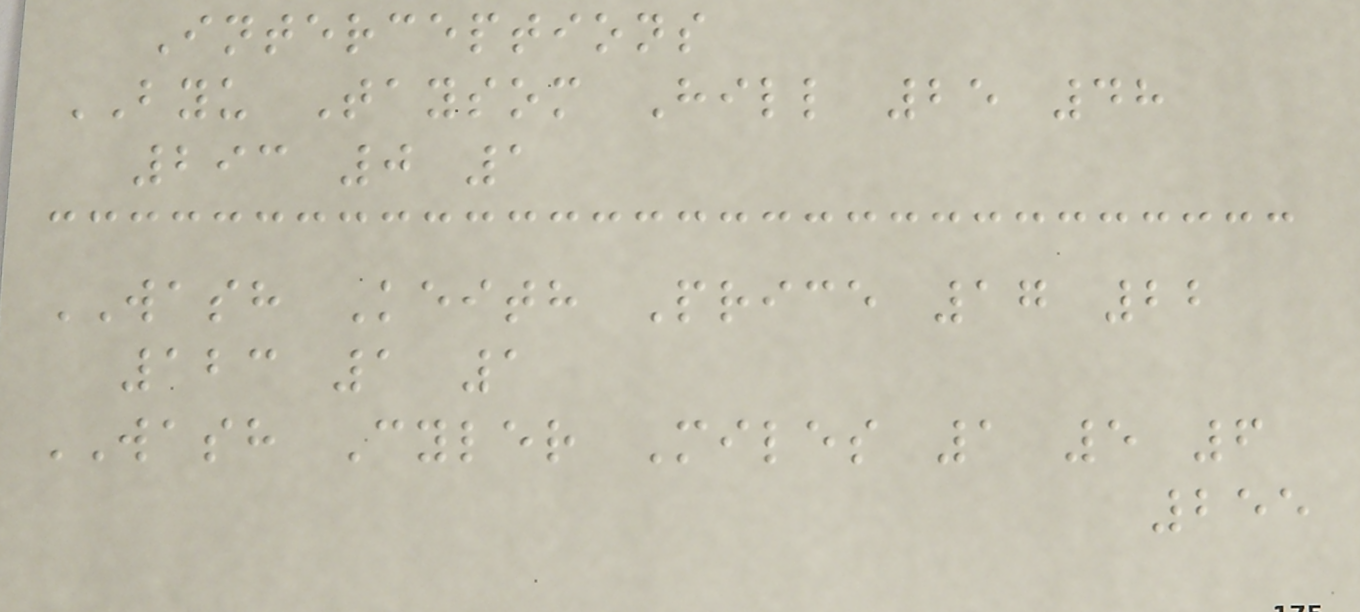Interceptions
BYU Taysom Hill 25 48
293 0 1
WASH Keith Price 17 22
123 1 1
WASH Cyler Miles 1 5 6
255
